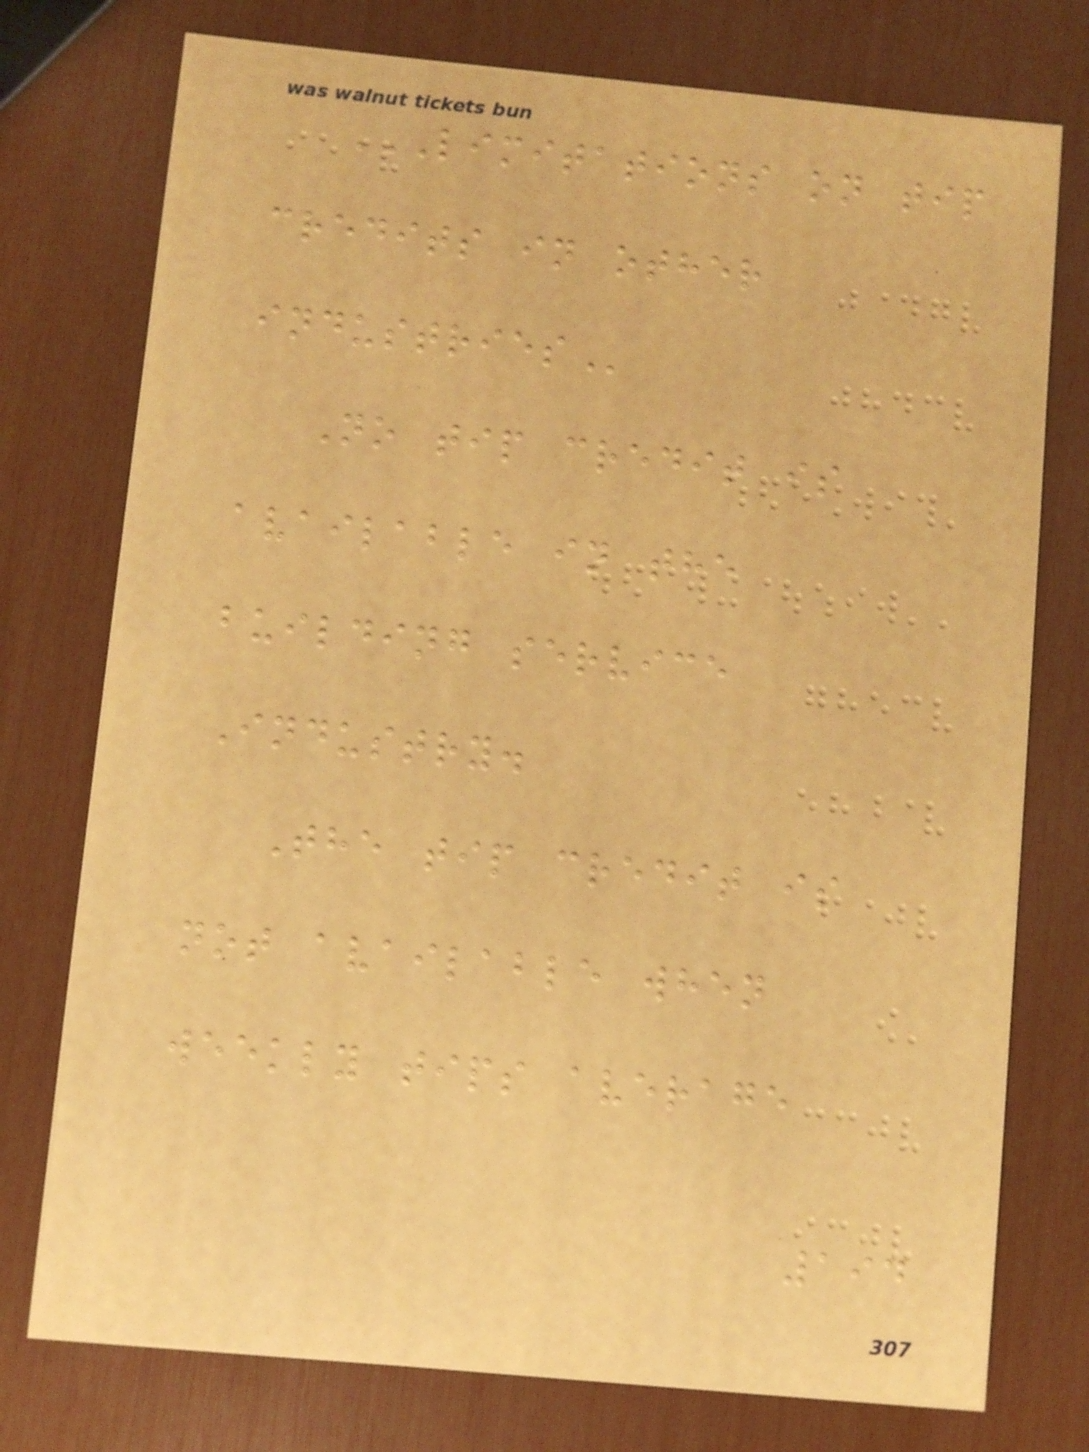LIMITATIONS ON TIP
CREDITS IN OTHER
INDUSTRIES
No tip credit is
available in the
building service
Industry.
The tip credit is
not available when
weekly tips average
194
